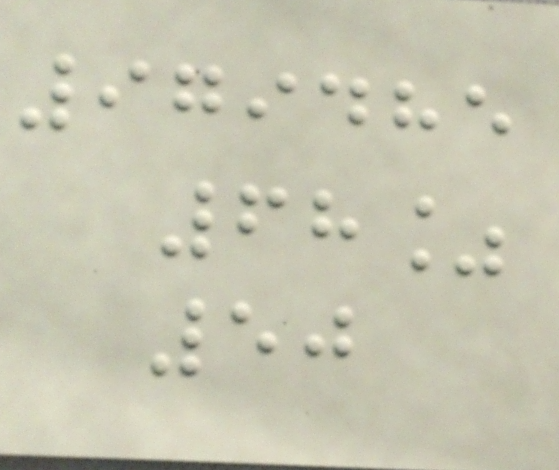979485
68%
50
